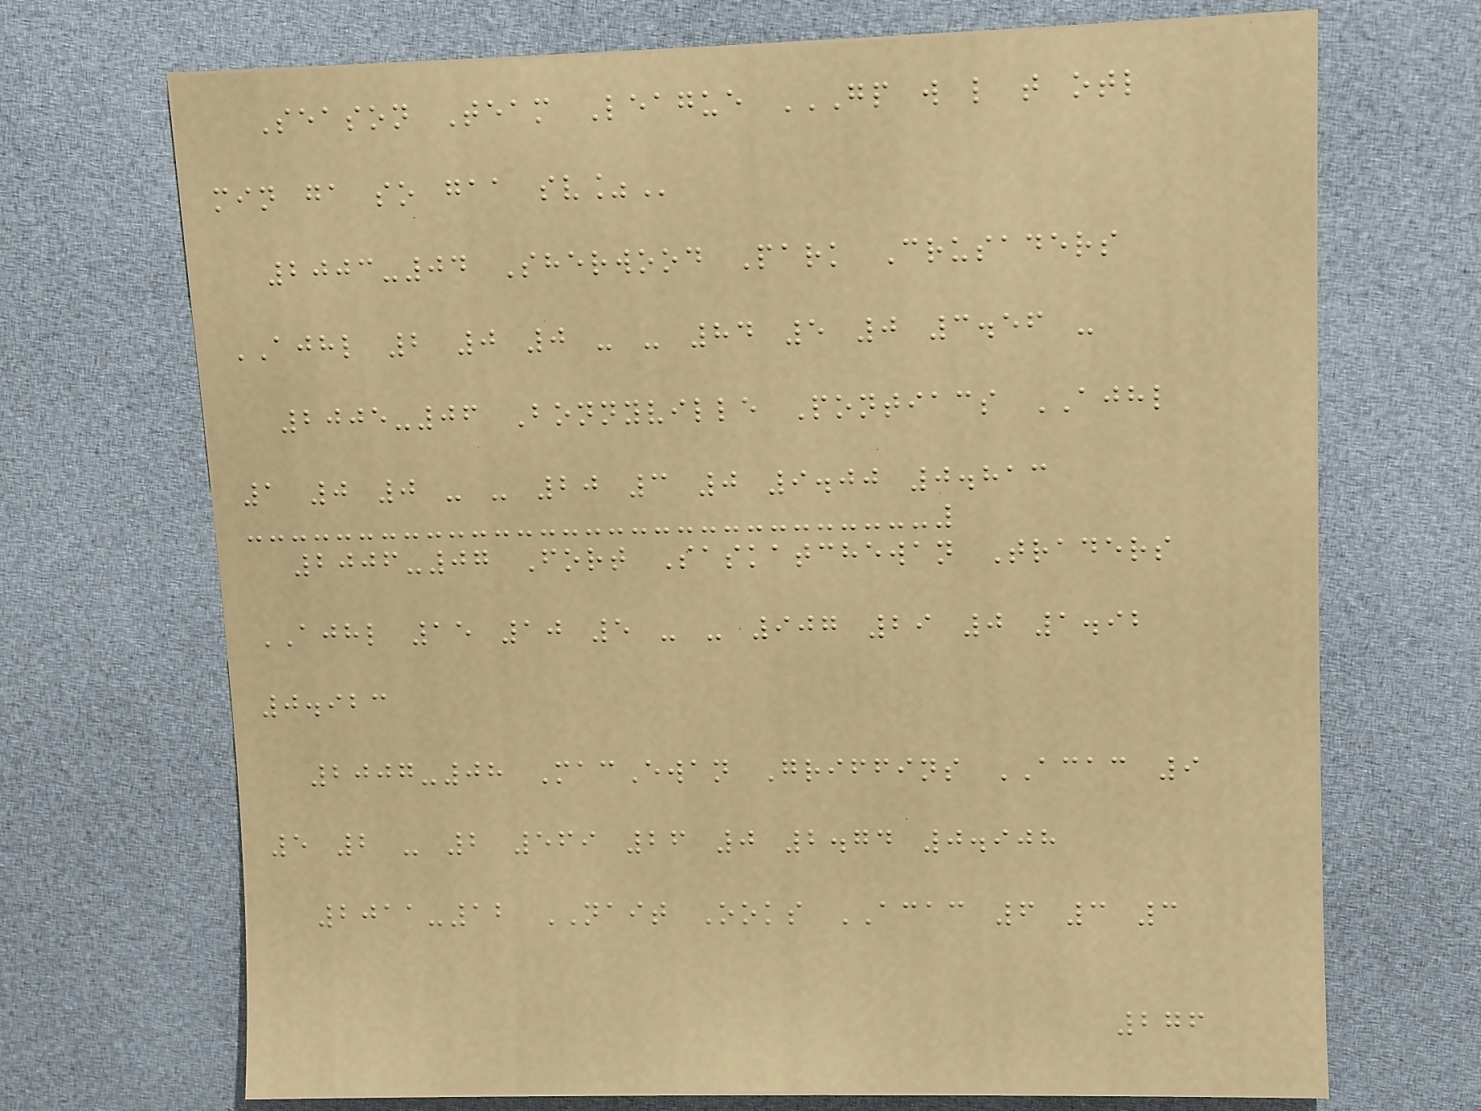Season Team League GP W L T OTL
MIN GA SO GAA SV%
2003-04 Sherwood Park Crusaders
AJHL 2 0 0 - - 84 5 0 3.56 -
2005-06 Bonnyville Pontiacs AJHL
1 0 0 - - 20 3 0 9.00 0.813
2006-07 Fort Saskatchewan Traders
AJHL 15 10 5 - - 907 29 0 1.92
0.923
2007-08 MacEwan Griffins ACAC 9
5 2 - 2 569 26 0 2.74 0.908
2011-12 NAIT Ooks ACAC 6 3 3
276
